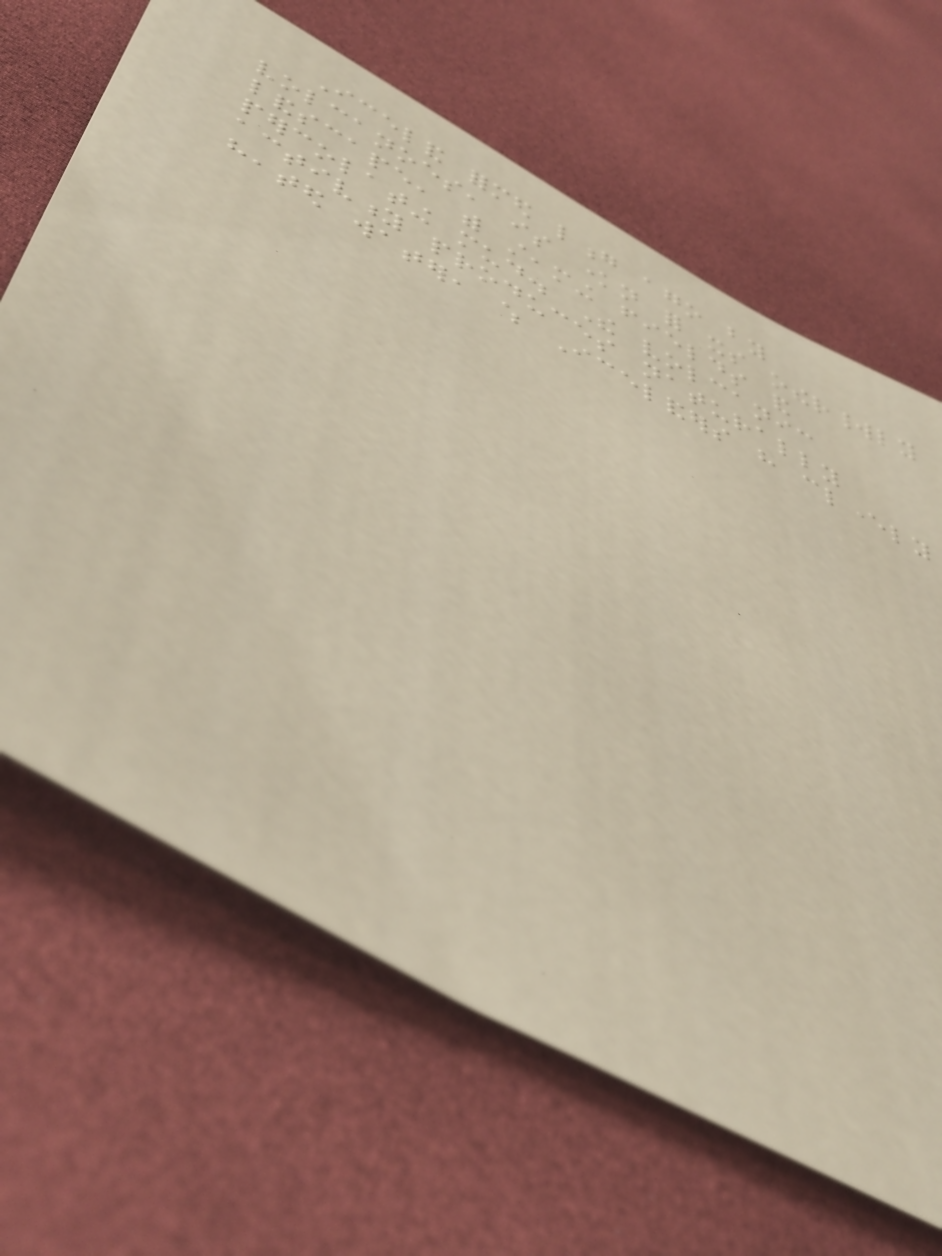Iceland formed long ago by
volcanoes, is known for its otherworldly
landscape, with steaming fields and
percolating mud. The volcanic
activity produces naturally
heated water, which Icelanders have cleverly
